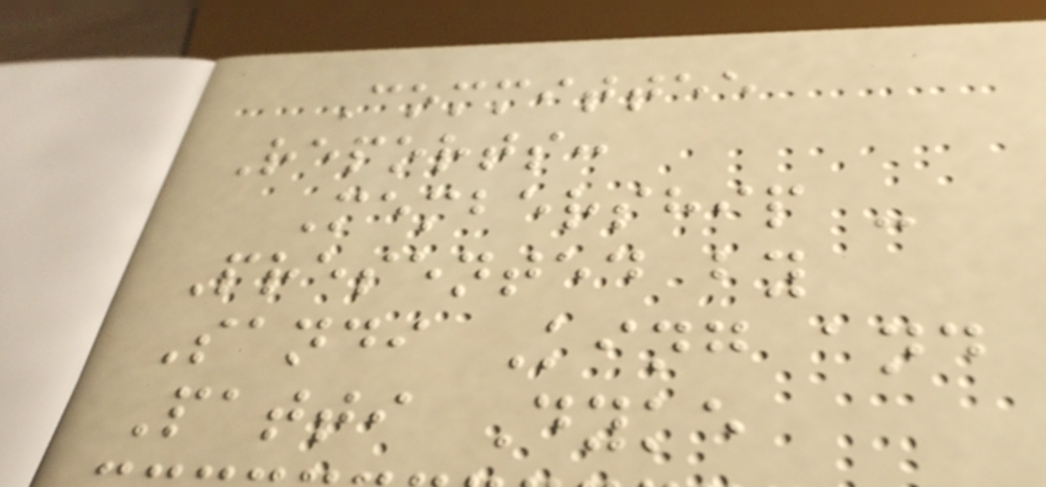Committee
Reports:
Membership -
Presented by
Sandi King and
Patti Dyke
